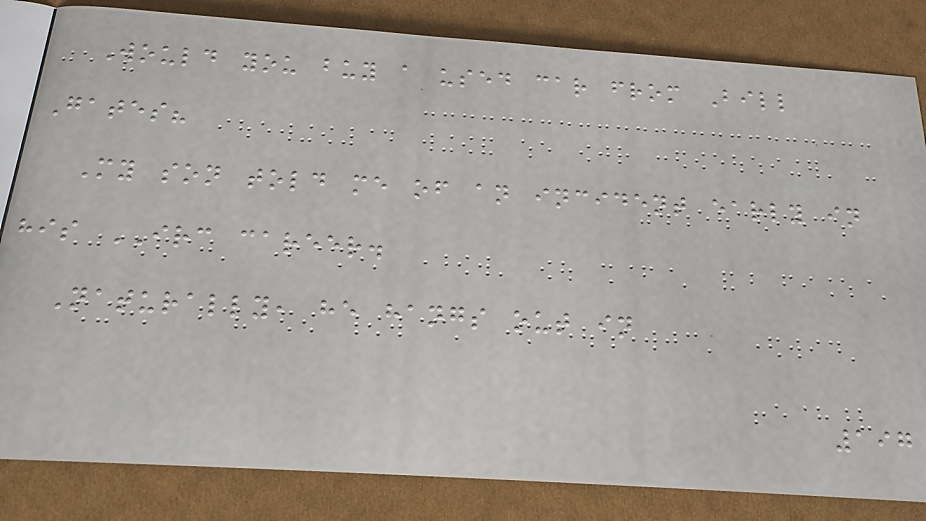Would you buy a used car from Bill
Gates?
My son told me of an incident early in
his IRC career.
Naturally, he hangs out in
197
